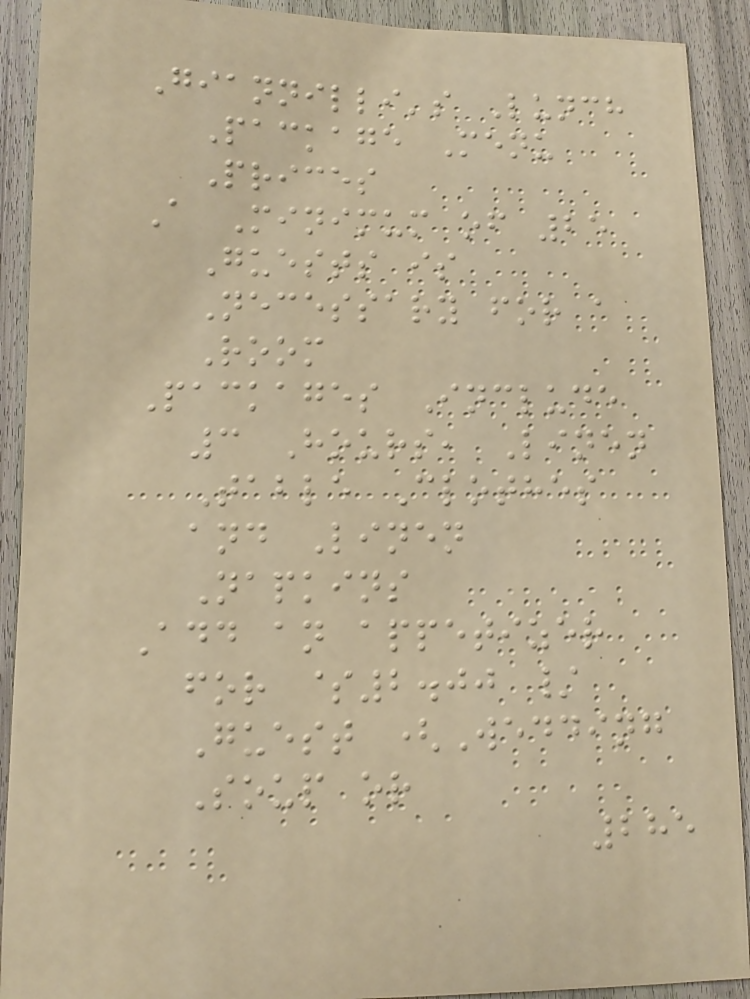Giannilli's Lunch
Package Menu
Prices
A Minimum of 25
Guests is
Necessary for a
Room
Packages Include
3 Hours, Linen
Table Clothes
and Linen
Napkins
Add an appetizer
for $2.00 /
Guest (Wedding
Soup or
285
